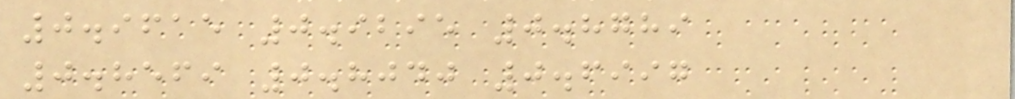0.9615 0.9295 0.8789
0.8569 0.8040 0.6997
